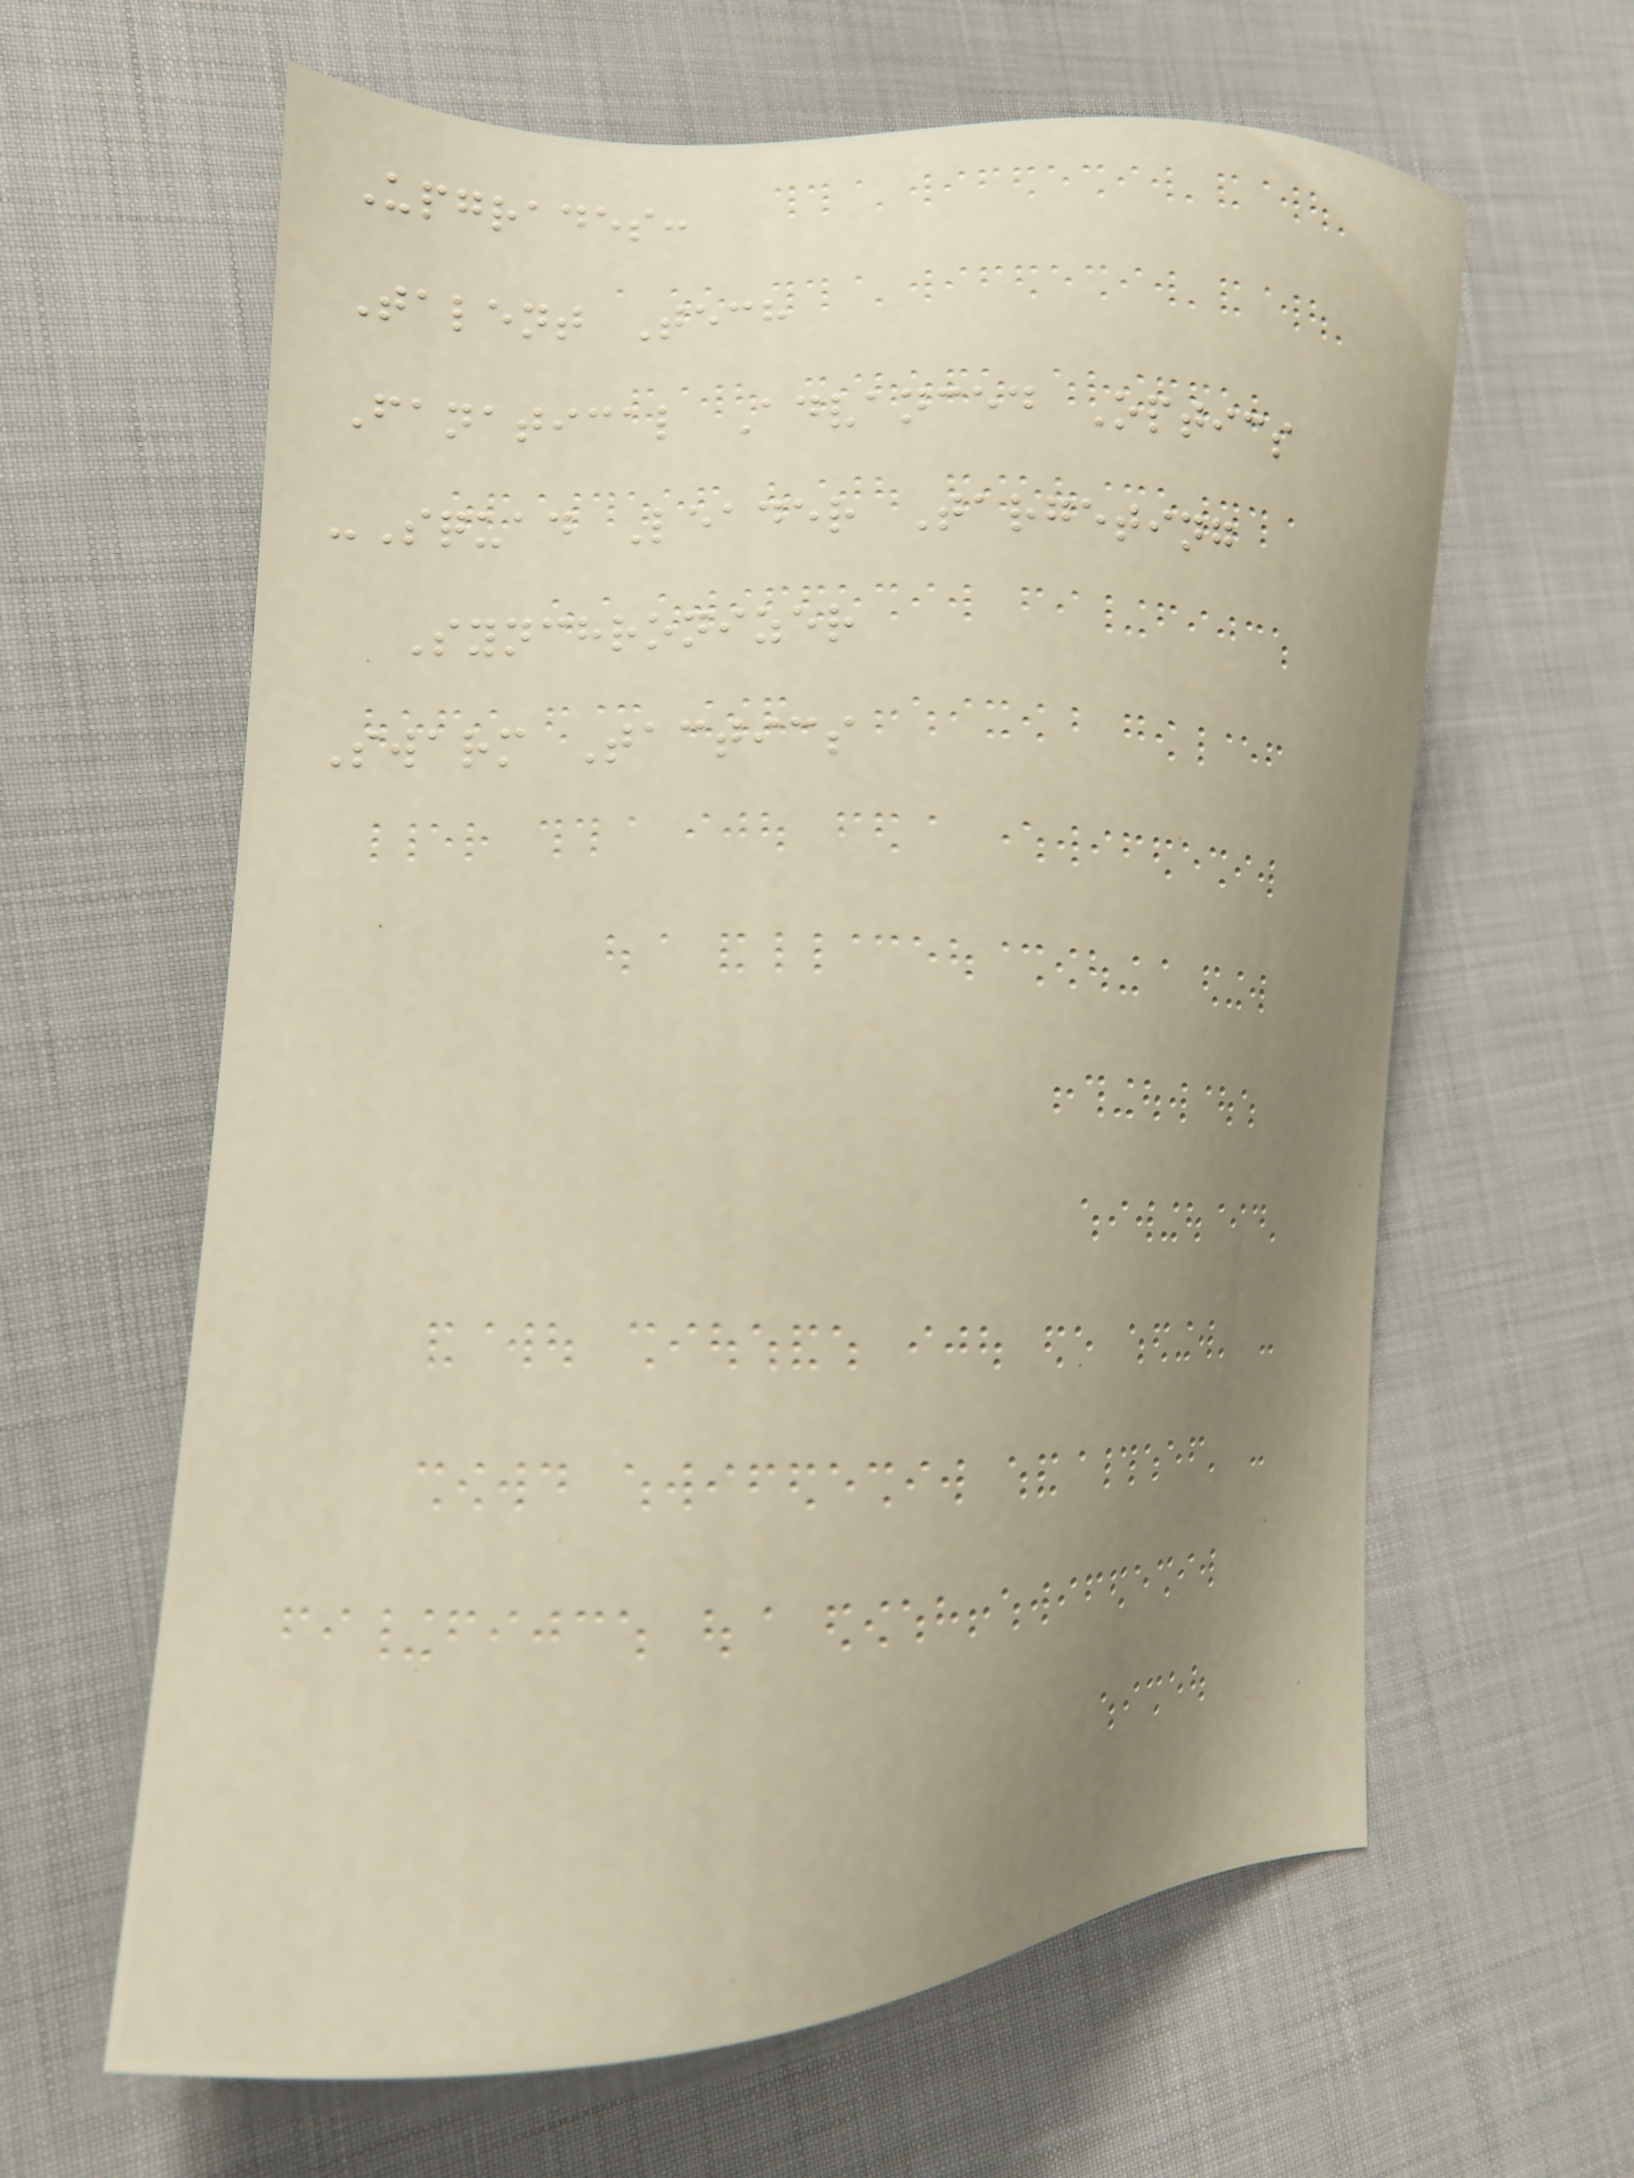Upgrades:
Talent Tech
Fanatical Advanced Optics
-Squad Leader Targeting
Synchronizer
Swarm Tactics
